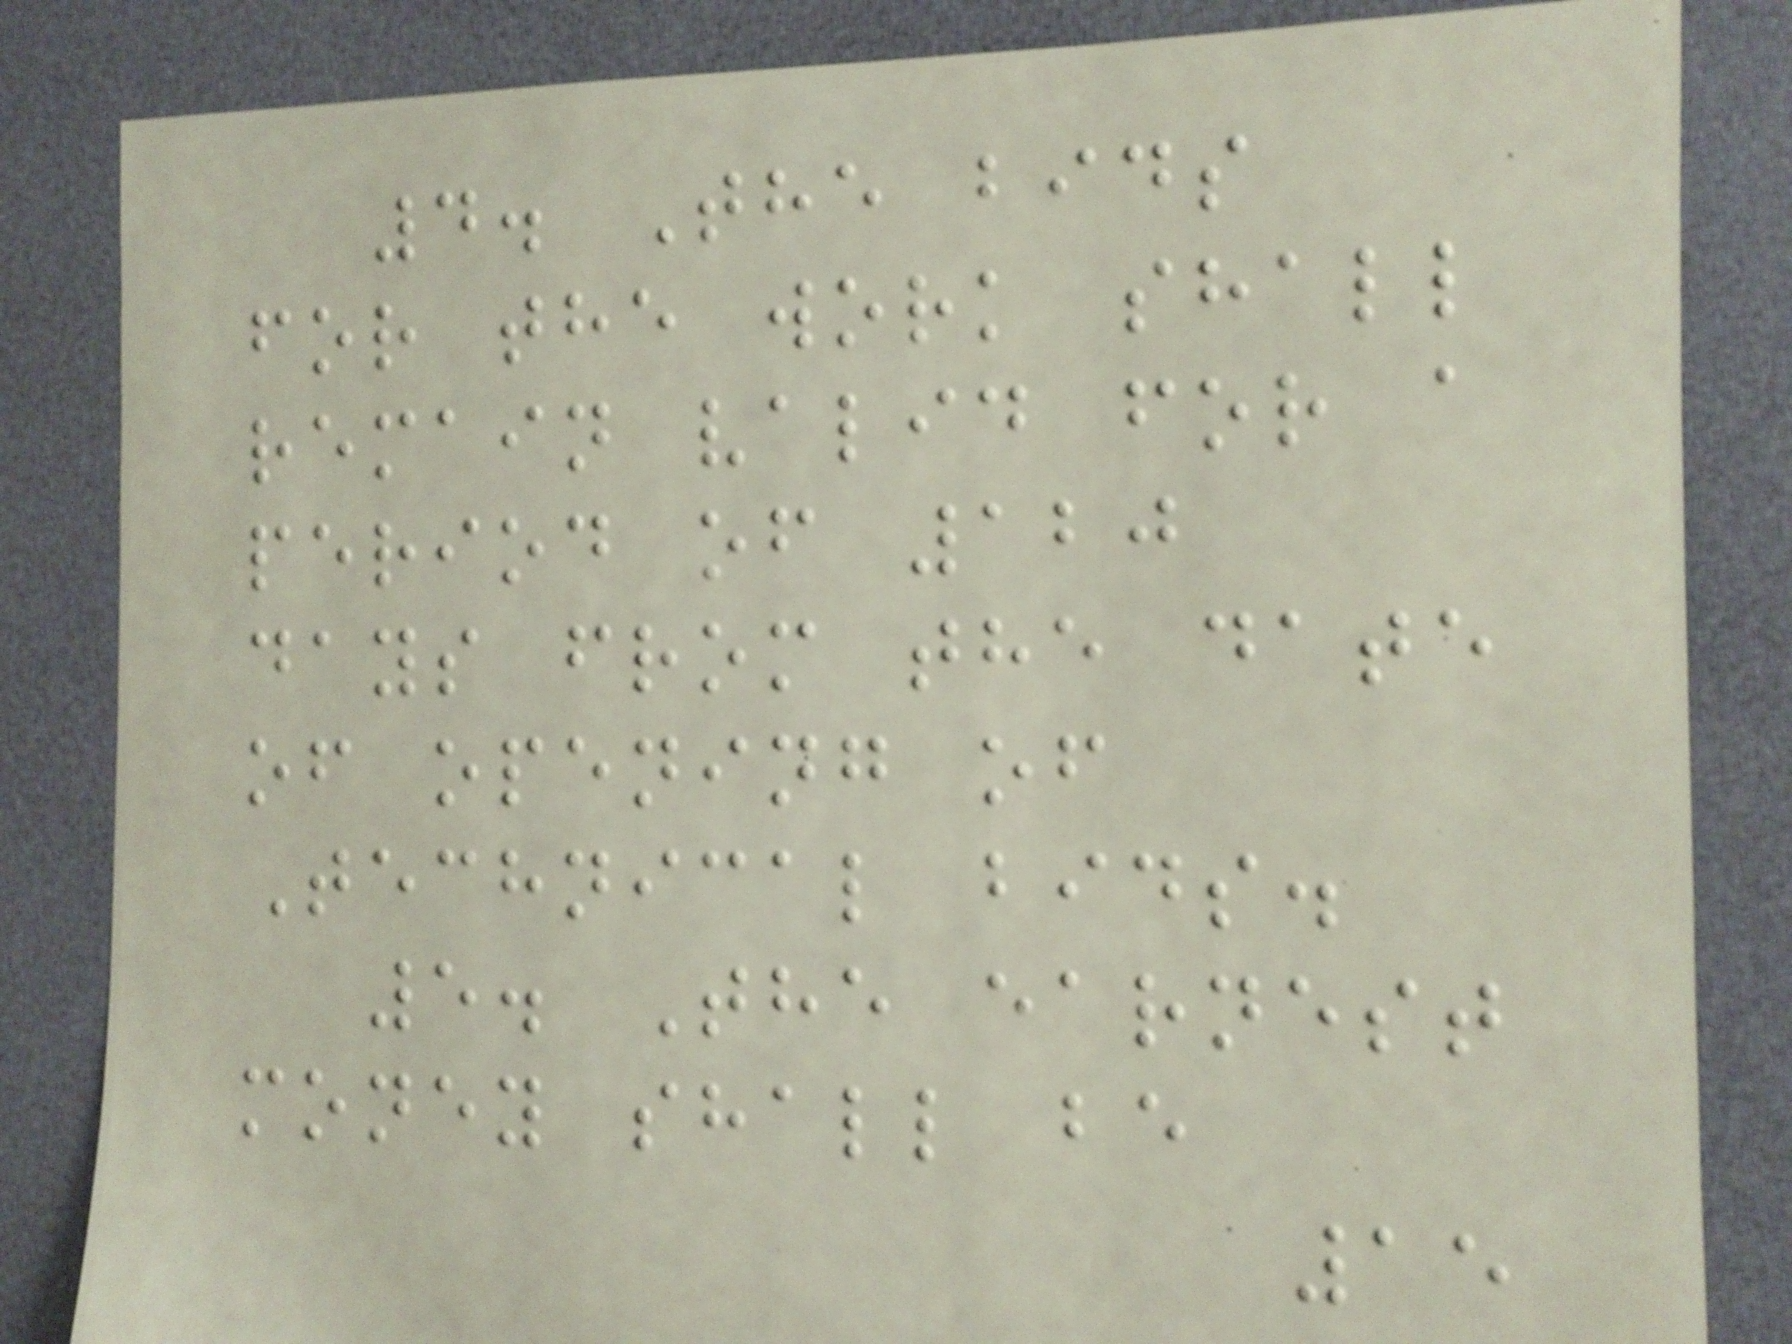4. The bids
for the work shall
remain valid for a
period of 120
days from the date
of opening of
Technical bids.
5. The earnest
money shall be
15
